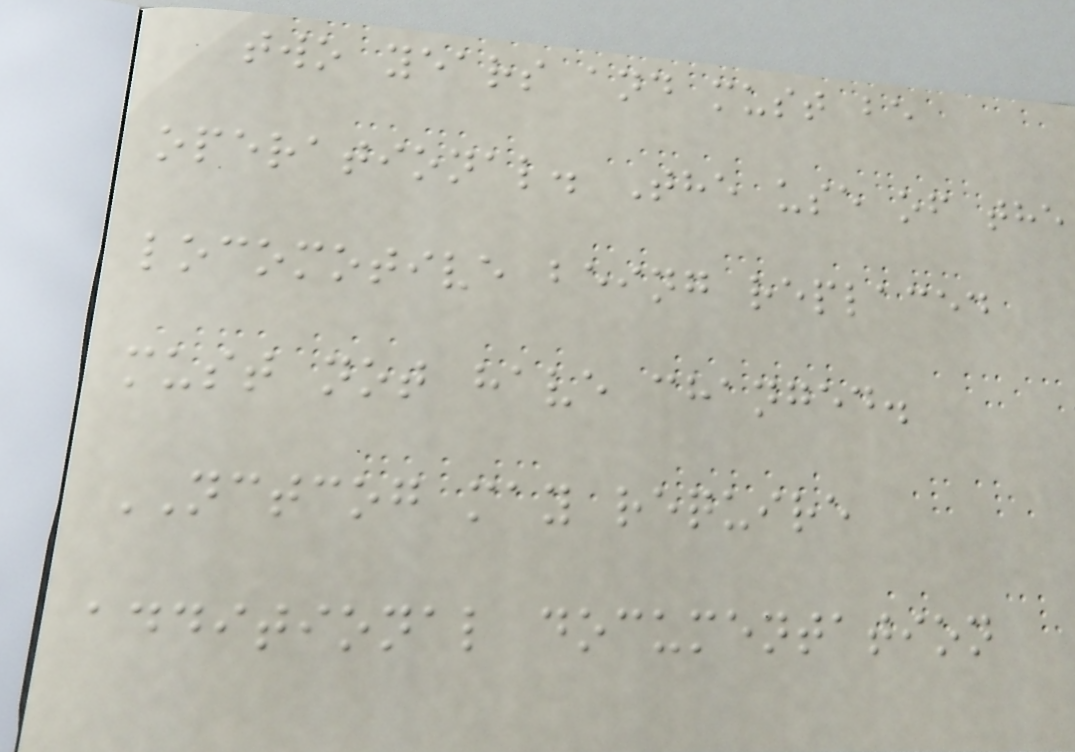two years and must be
operational. The use of the
locomotive being replaced
must not have changed.
NCTCOG may require
additional documentation
